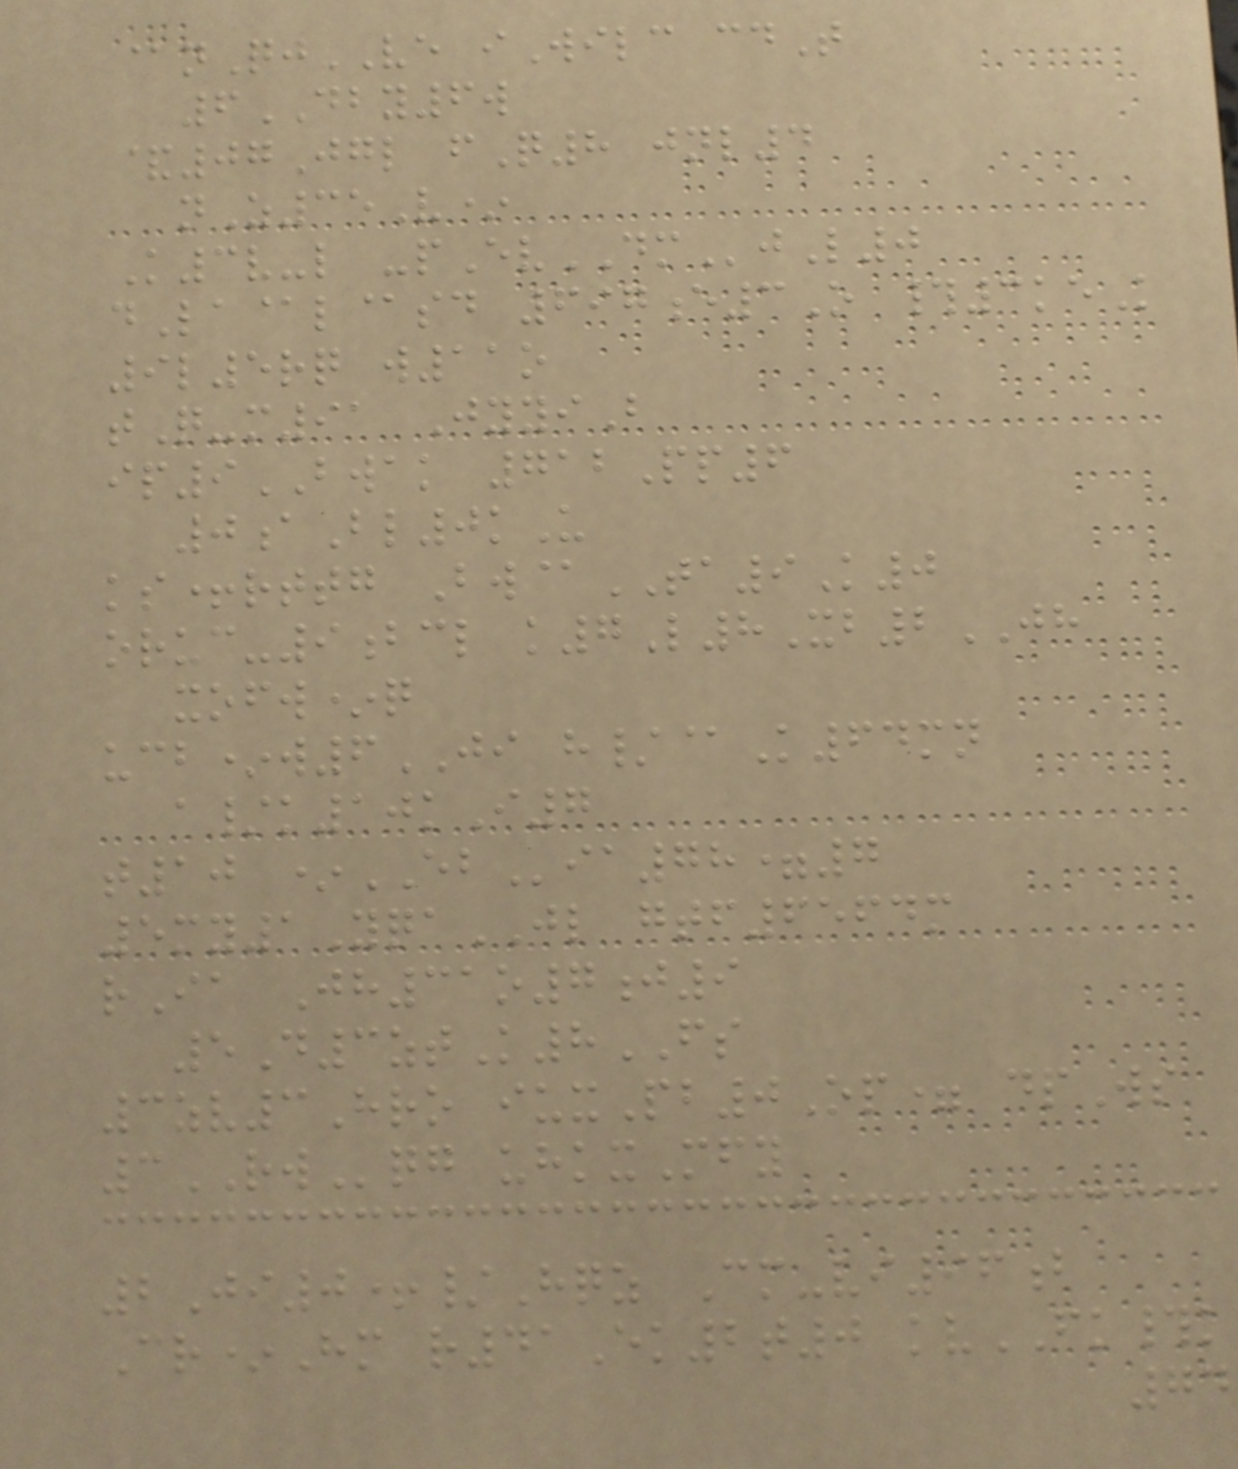@nQjVE iWilc cdT
6DBY6w
&07Jgl fQ8 jnl4
nZ35V*
K3v-l -pEvDMjL0
dLa@l@sd 697e3O #3keK
9l5rq w11o
tQ-m91 JyyiB
ip9BWAK 712Pp6
0aBl0kU
ks+rttg Bw@TA9K0
oruc-9bcl k7L8Xb2JH
xofw*q
ucb*w6JI h/@K64mn
a/k10kI7
t10 *EBia78=7
5my1YqaJL gtf6564m
rIa Jh31o7j9
5D3ztK8FS
3zv3Hro iuxPb0Op= dpWs
3RWqg uhkxMfy
2Ji0+/Hqz Cm-vi96b
Cr*Hm r41Ek2t0 kvFK#k
74
